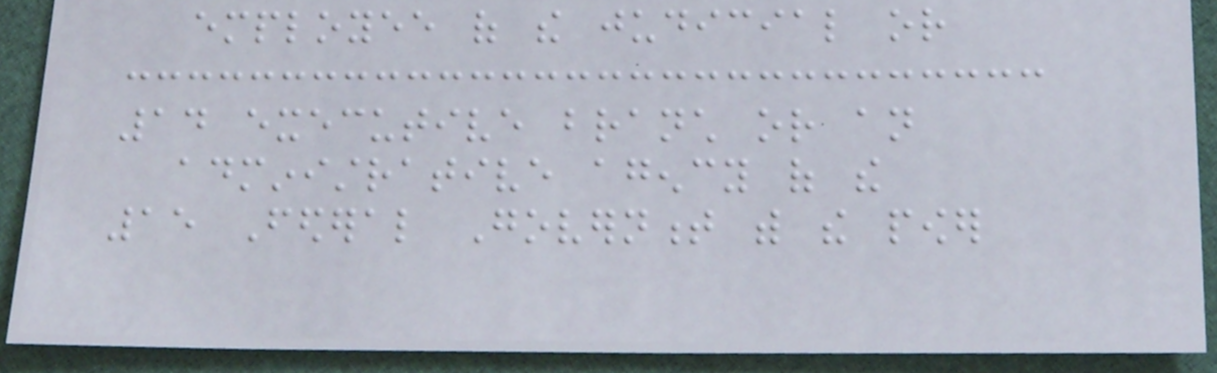employee of the judicial or
14 executive branch or an
administrative agency of the
15 Federal Government with the power
